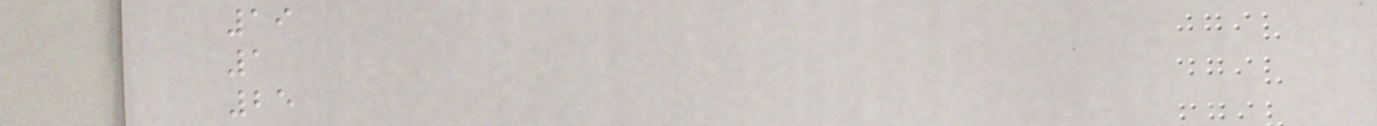19
1
25
